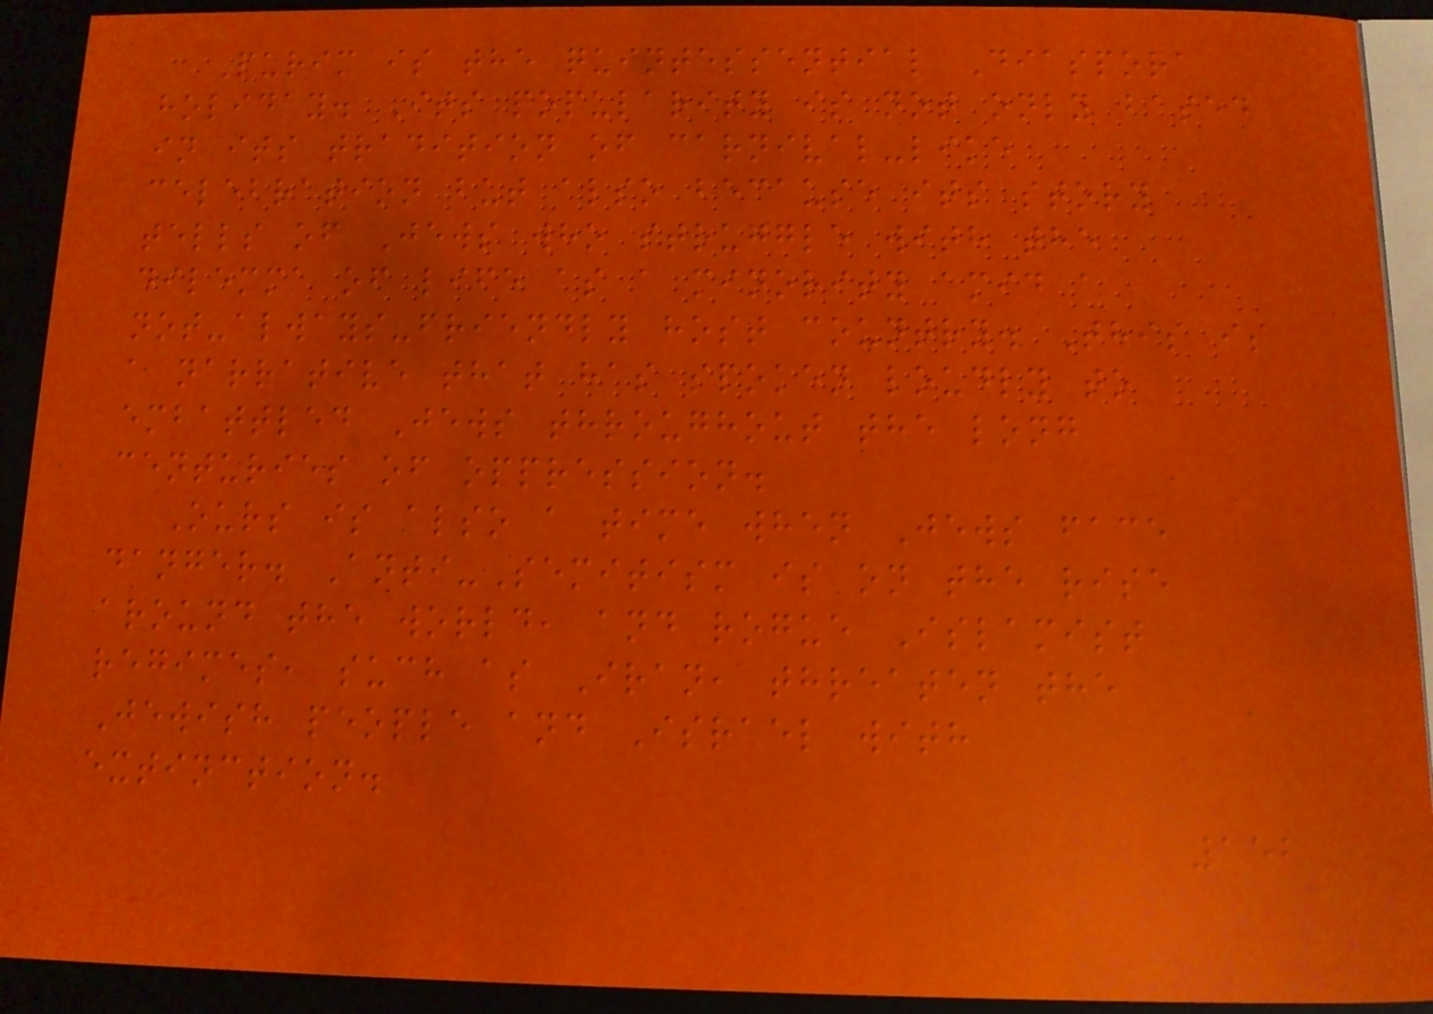Purim is the quintessential Diaspora
holiday. Its popularity is not only based
in its tradition of carnival-like
celebration but also because its story
tells of Jews who struggle with the
dilemma of life as a minority amid a
not-always-friendly host country. This is
a narrative that has spoken loudly to
embattled Jews throughout the long
centuries of oppression.
Ours is also a time when Jews face
danger. Anti-Semitism is on the rise
around the world, and rogue Islamist
regimes, such as Iran, threaten the
Jewish people and Israel with
extinction.
152
